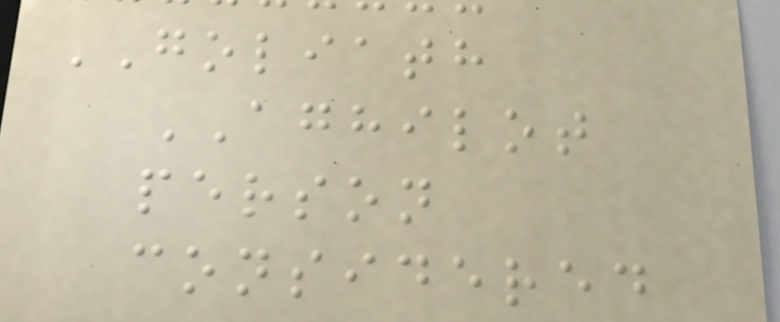GOLIATH
AGHILOT
person
considered
